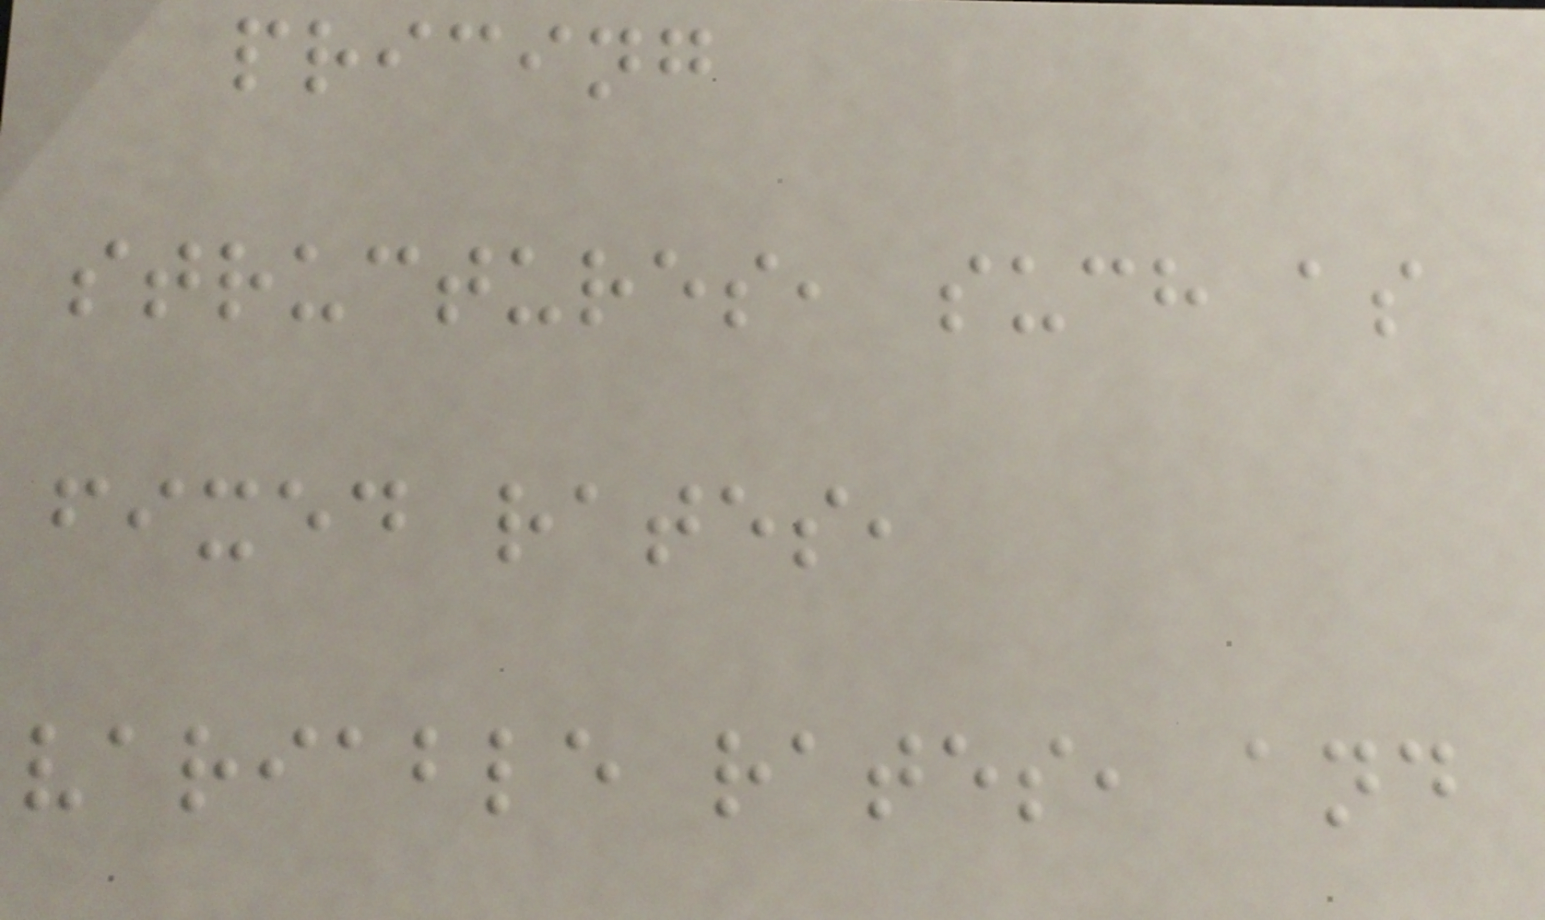pricing
structures, such as
fixed rates,
variable rates, and
